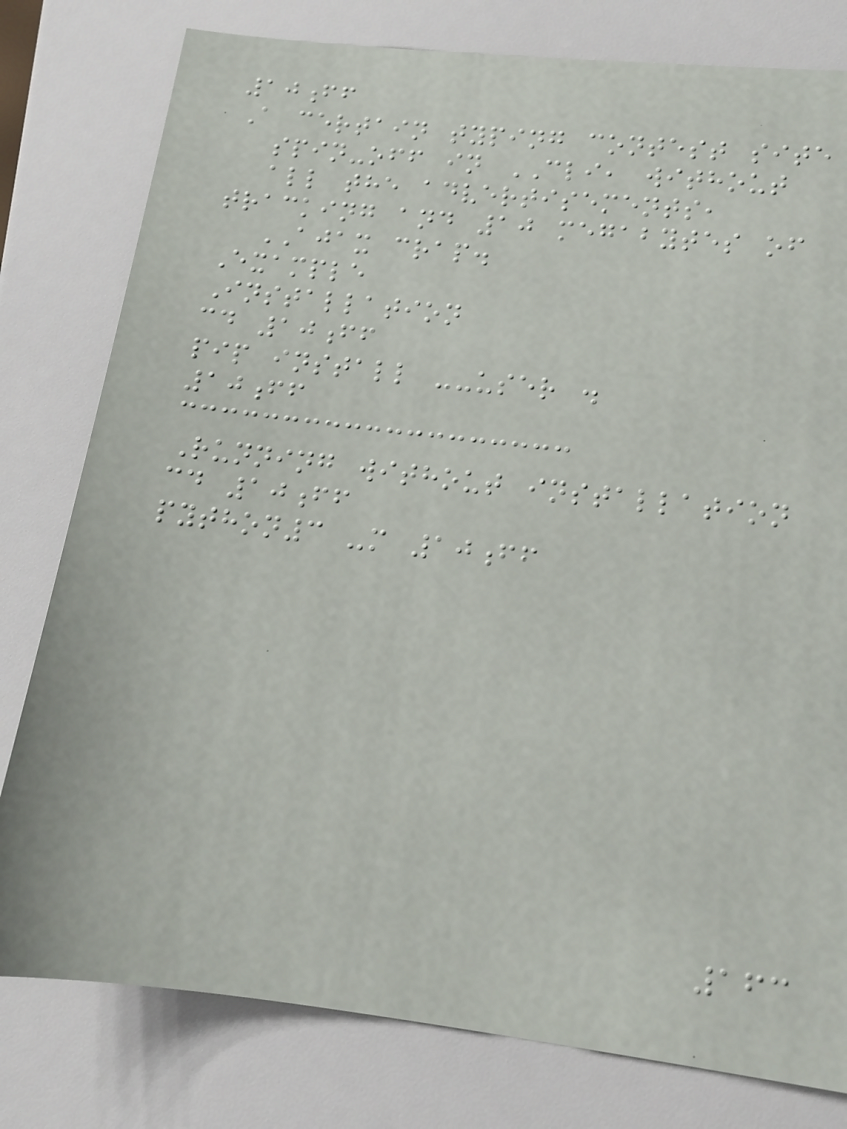10ff
A certain typing contest site
spin-off in CLI, without
all the advertisements,
tracking and 10 megabytes of
AJAX crap.
Example
Installation
cd 10ff
pip install --user .
10ff
Running without installation
cd 10ff
python3 -m 10ff
163
